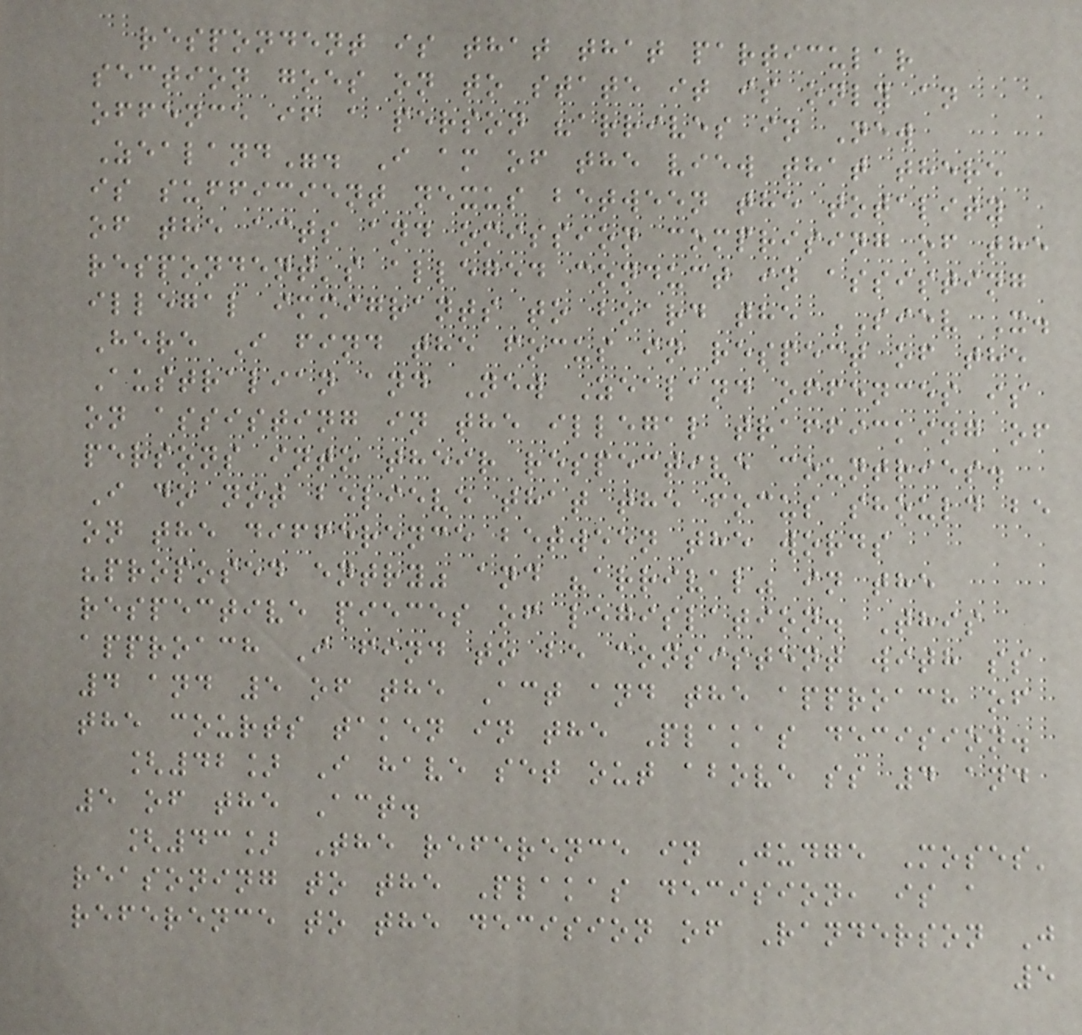respondent is that that particular
section goes on to state it is only an
offence if a person "arrives in New
Zealand". I am of the view that there
is sufficient nexus between the totality
of the acts and omission comprising of the
respondent's alleged conduct in assisting
illegal immigrants to board the SIEV X.
Here I find the focus in respect of the
Australian and New Zealand offences is
on assisting in the illegal trafficking of
persons into their respective countries.
I do not believe that the focus should be
on the difference between the words
"proposed entry" and "arrival" in the
respective pieces of legislation. This
approach I find to be consistent with ss
4 and 5 of the Act and the approach of
the courts taken in the Plakas decision.
[42] I have set out above ss 4 and
5 of the Act.
[43] The reference in Judge Moses'
reasoning to the Plakas decision, is a
reference to the decision of Randerson J
5
